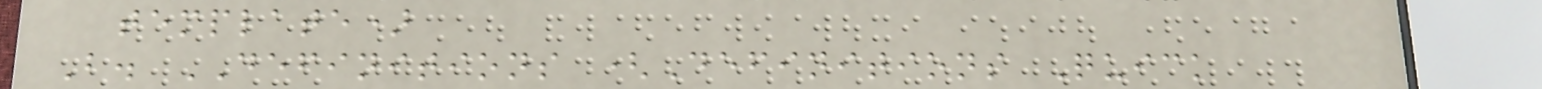template)
B. DEFINITIONS (Definitions Quick
